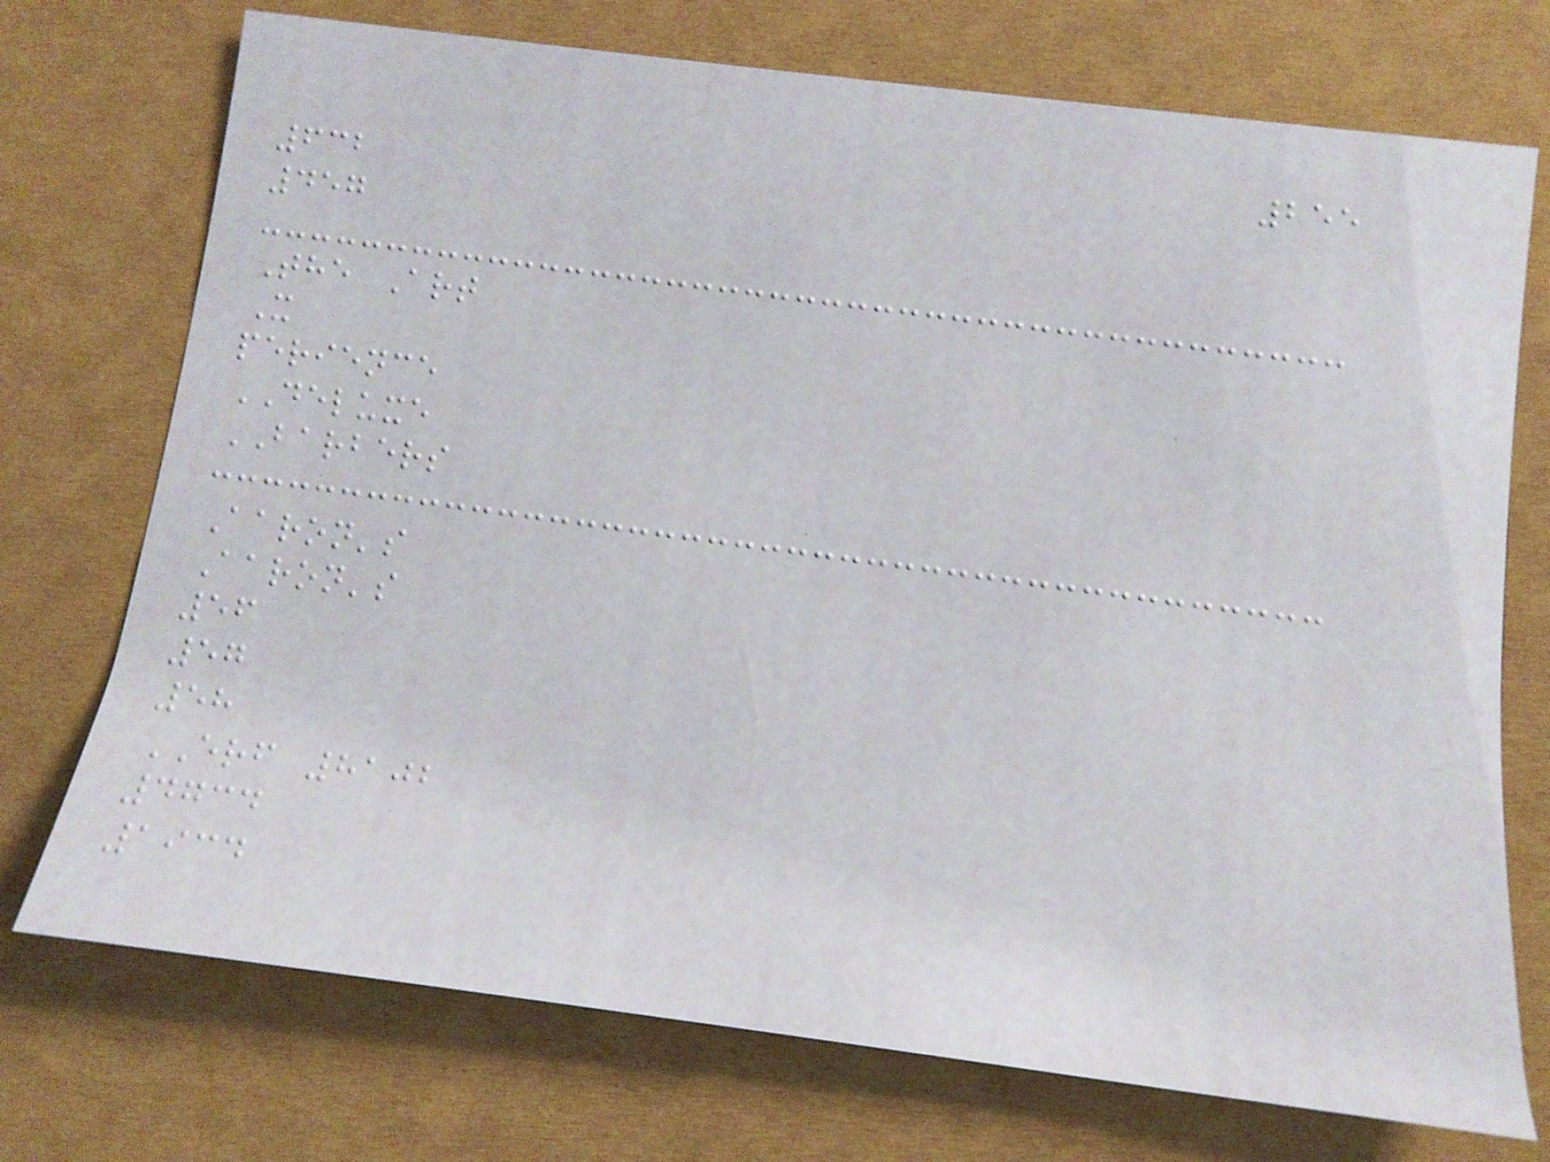255
632
457
The Art
X
perience
DELUXE
BARBERS
Aaron's
Aaron's
56
57
58
ERF 8102
4734
1934
